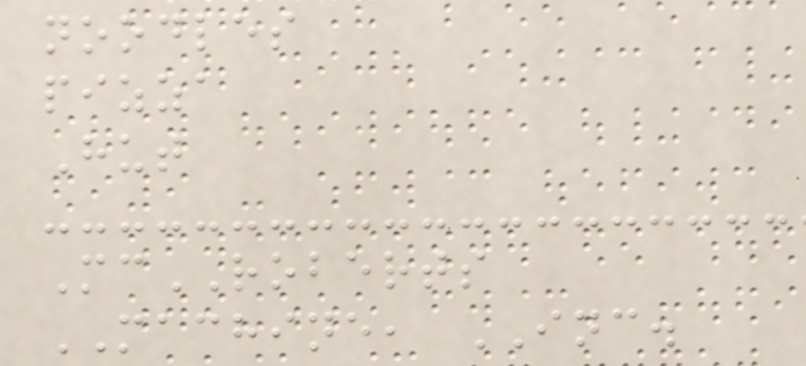noodles
pizza
Hut
McROBERTS
MACHINE, INC.
